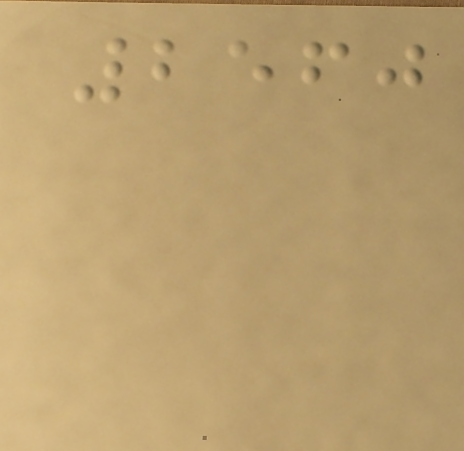2560
